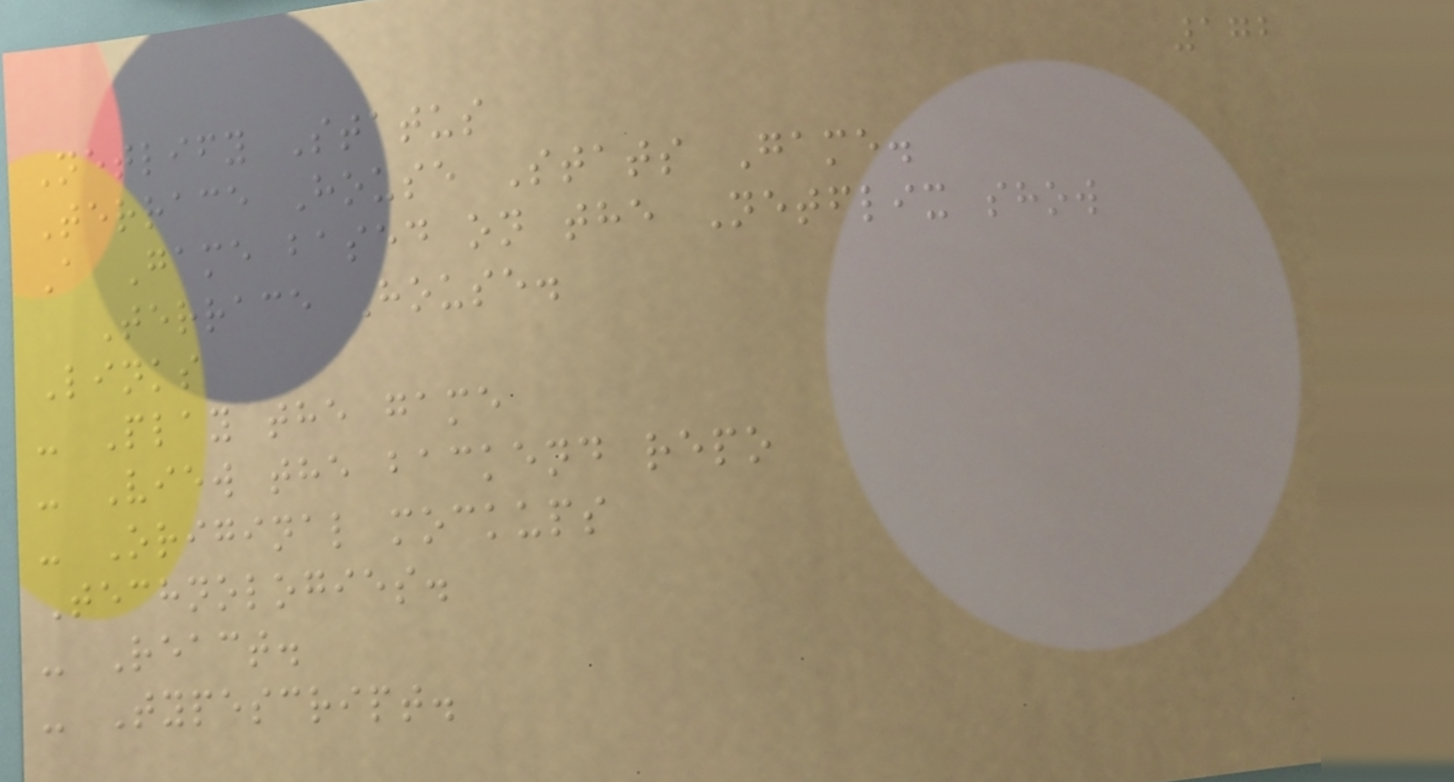172
Netlify Status
Terrace House Stats Game.
A Game based on the Netflix show
Terrace House.
Links
- Play the game
- View the backend repo
- Original mockups
Technologies.
- React.
- Typescript.
